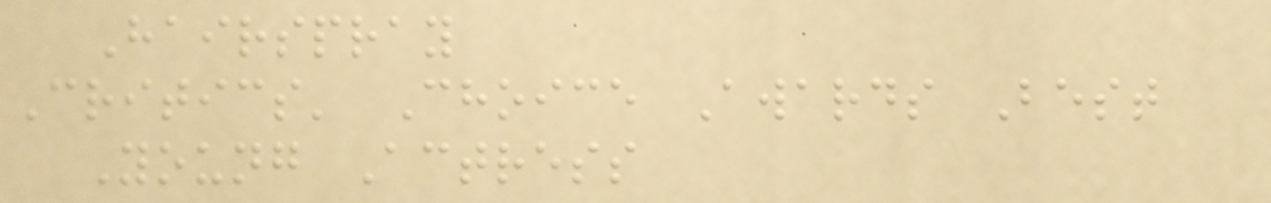Hairspray
Critics' Choice Awards Best
Young Actress
